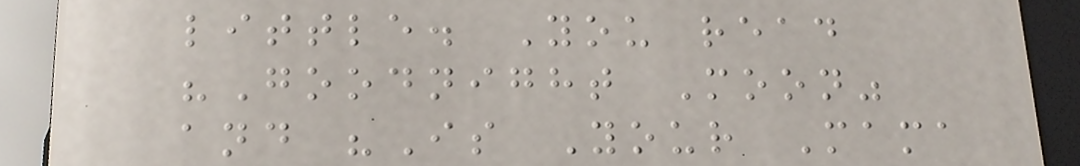little. You read
"Goodnight Moon"
and "Is Your Mama
